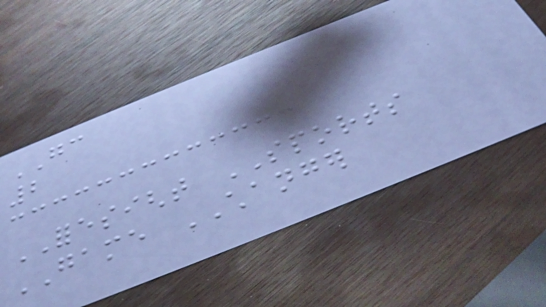GC
2
FORESIGHT SPORTS
GAME CHANGER
